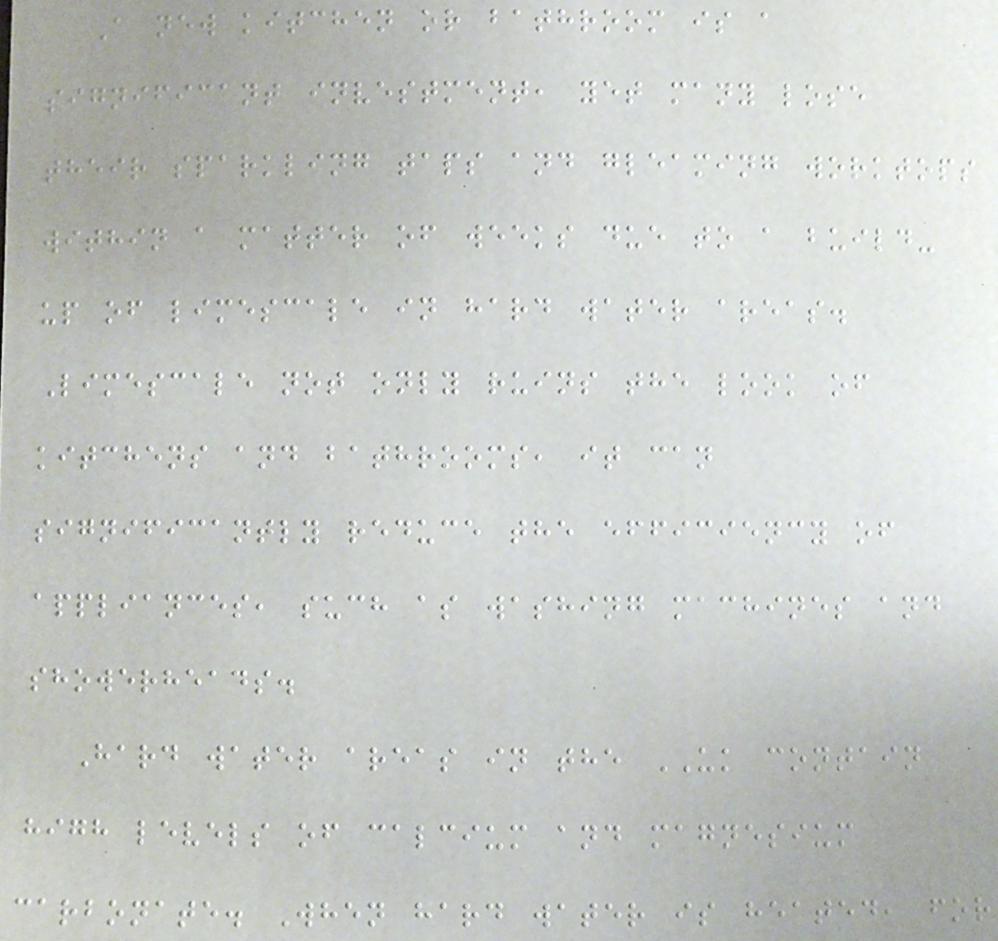A new kitchen or bathroom is a
significant investment, yet many lose
their sparkling taps and gleaming worktops
within a matter of weeks due to a build-
up of limescale in hard water areas.
Limescale not only ruins the look of
kitchens and bathrooms, it can
significantly reduce the efficiency of
appliances, such as washing machines and
showerheads.
Hard water areas in the UK contain
high levels of calcium and magnesium
carbonate. When hard water is heated, for
